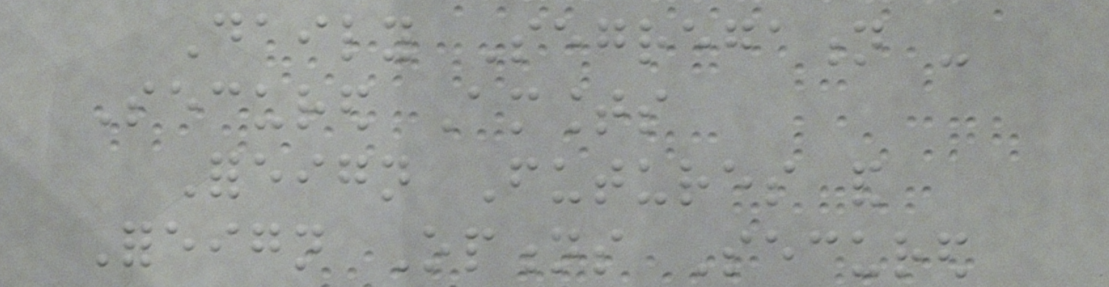Daily Segregation -
Secured Amounts
Foreign Futures and
Foreign Options Secured
